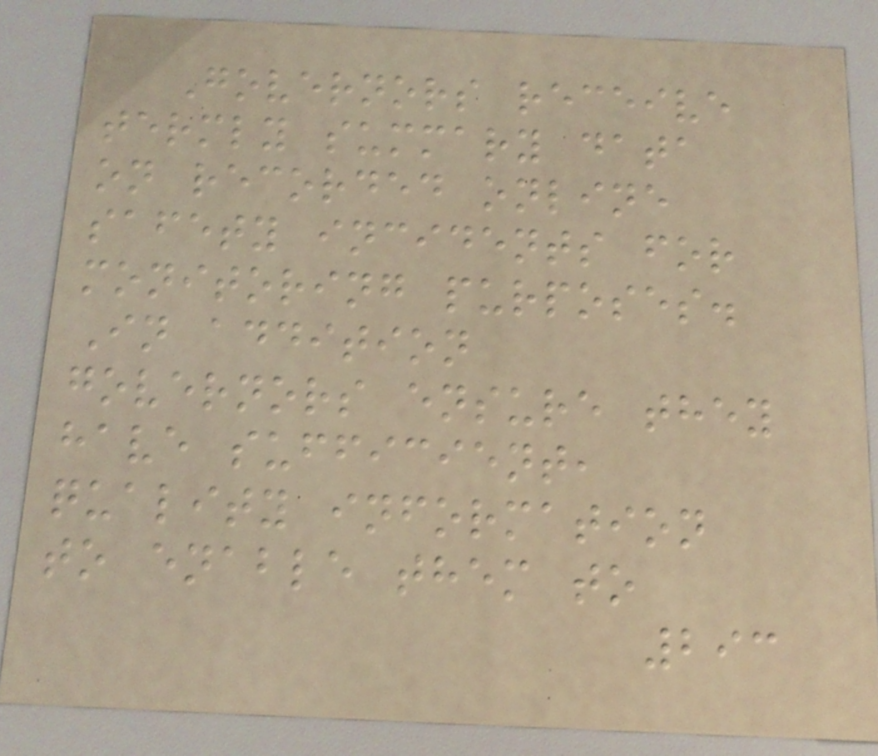Governors receive
termly summary data
on recorded online
safety incidents for
monitoring purposes.
In addition
governors ensure they
have sufficient,
quality information
to enable them to
293
